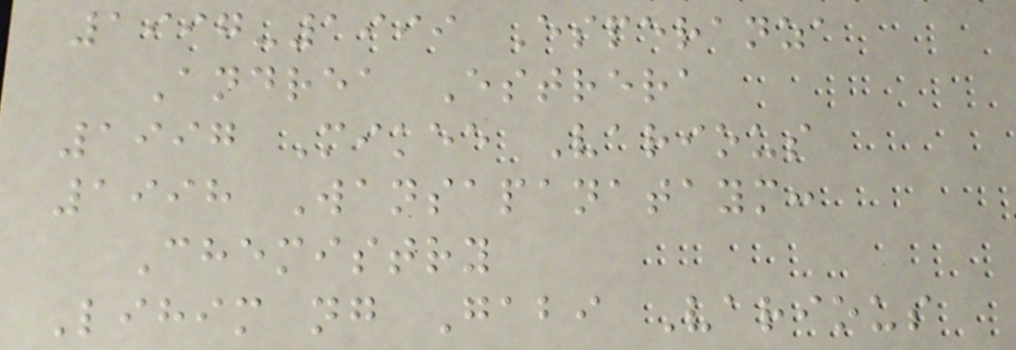1997-1999 Esperanza
Andrea Estrera
1997 Mikee Various
1998 Wansapanataym:
Chemistry
Lihim ng Gabi Various
